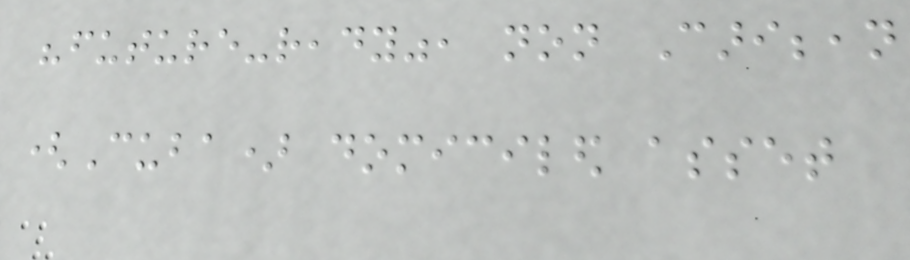"future-ready", non Caribbean
(Cuba) domiciled asset
